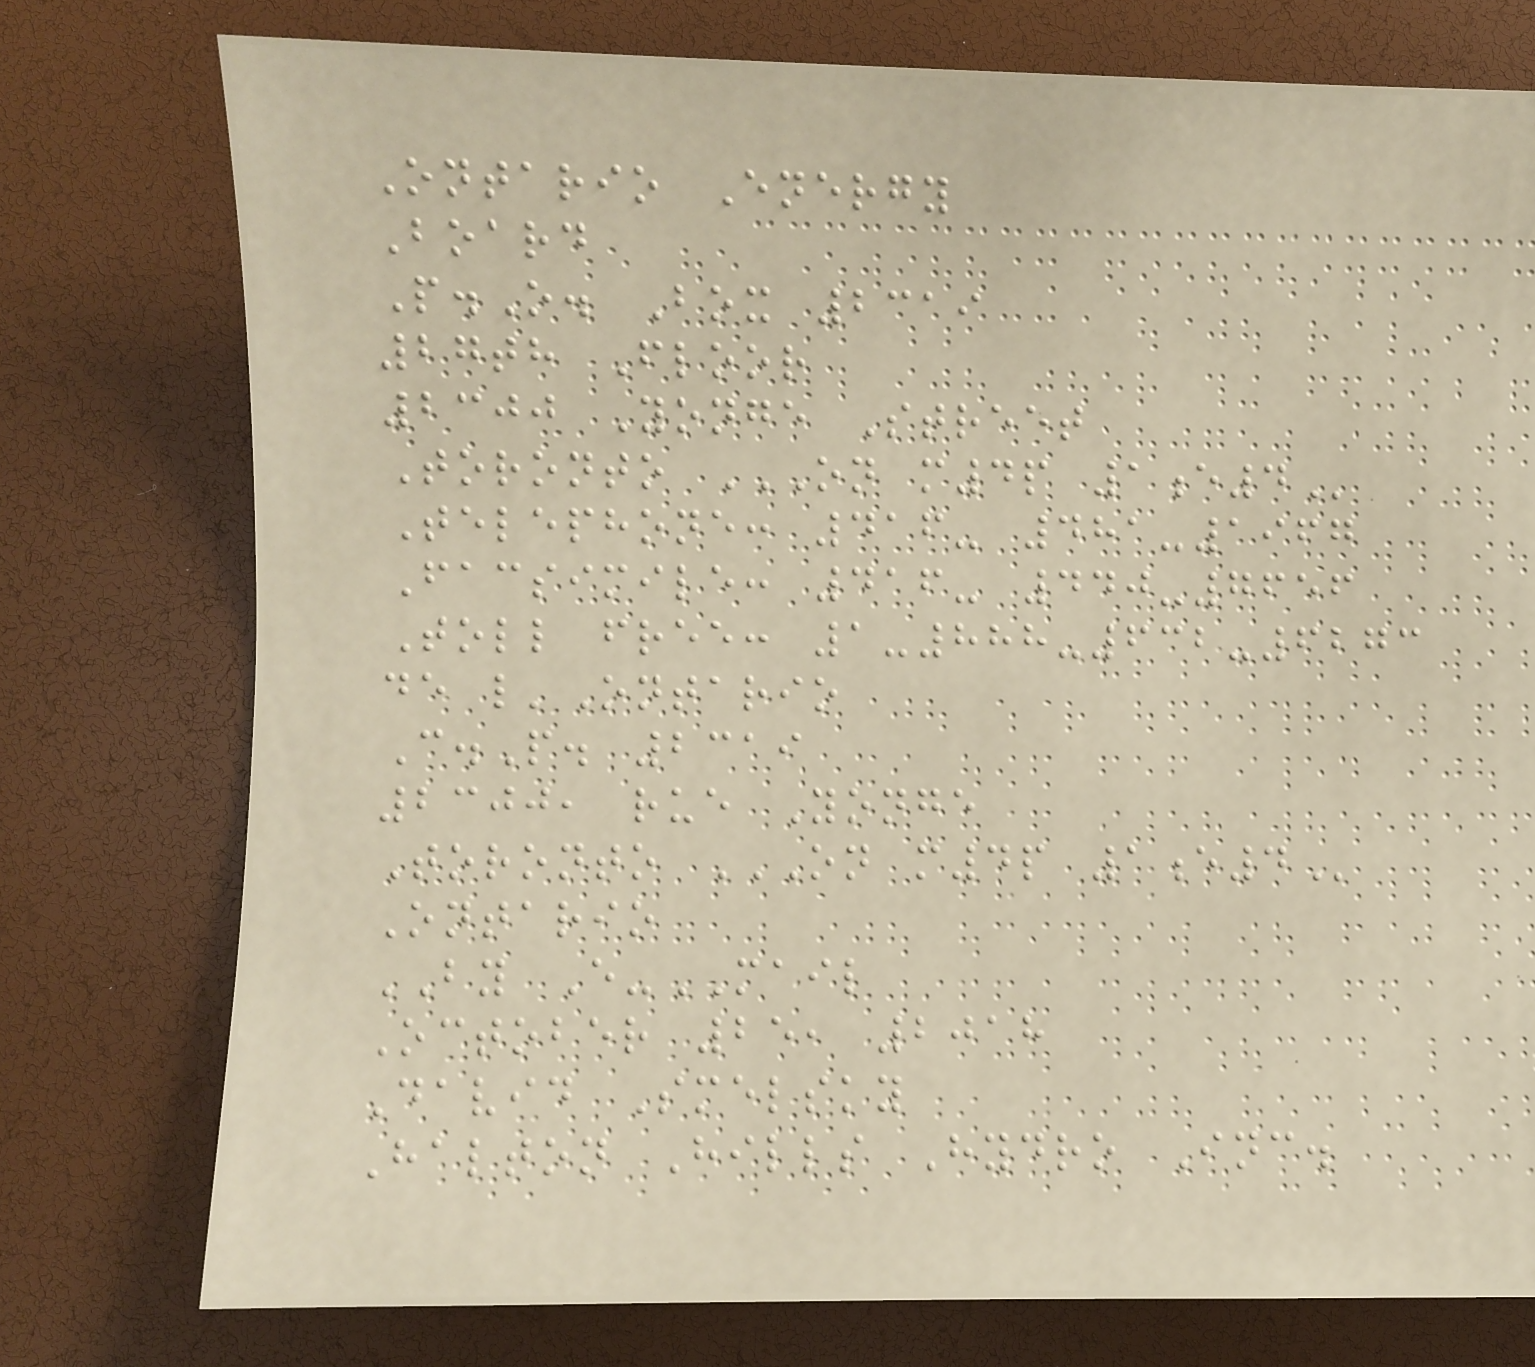Ontario Energy
Board
P.O. Box 2319
27th Floor
2300 Yonge Street
Toronto ON M4P 1E4
Telephone: 416- 481-1967
Facsimile: 416- 440-7656
Toll free: 1-888-632-6273
de l'Ontario
C.P. 2319
2300, rue Yonge
Toronto ON M4P 1E4
Ontario
BY E-MAIL
October 25, 2018
David Smelsky
Halton Hills Hydro Inc.
